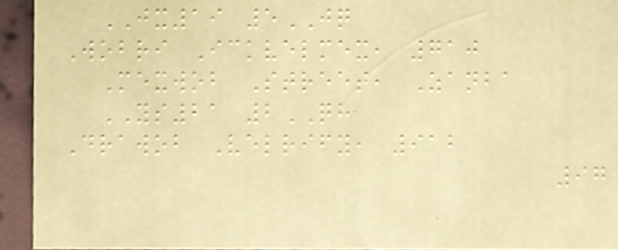JX19 5JQ
Wobri Ickvelmex, 710
Mexwob Street, Zanba
YS21 2QH
Drawob Velrify, 912
97
